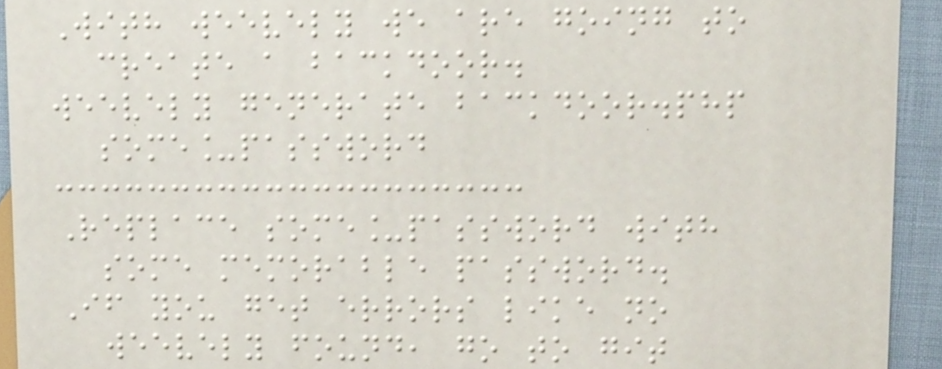With weevely we are going to
create a backdoor.
weevely generate backdoor.php
some_password
Replace some_password with
some memorable password.
If you get errors like no
weevely found, go to git
